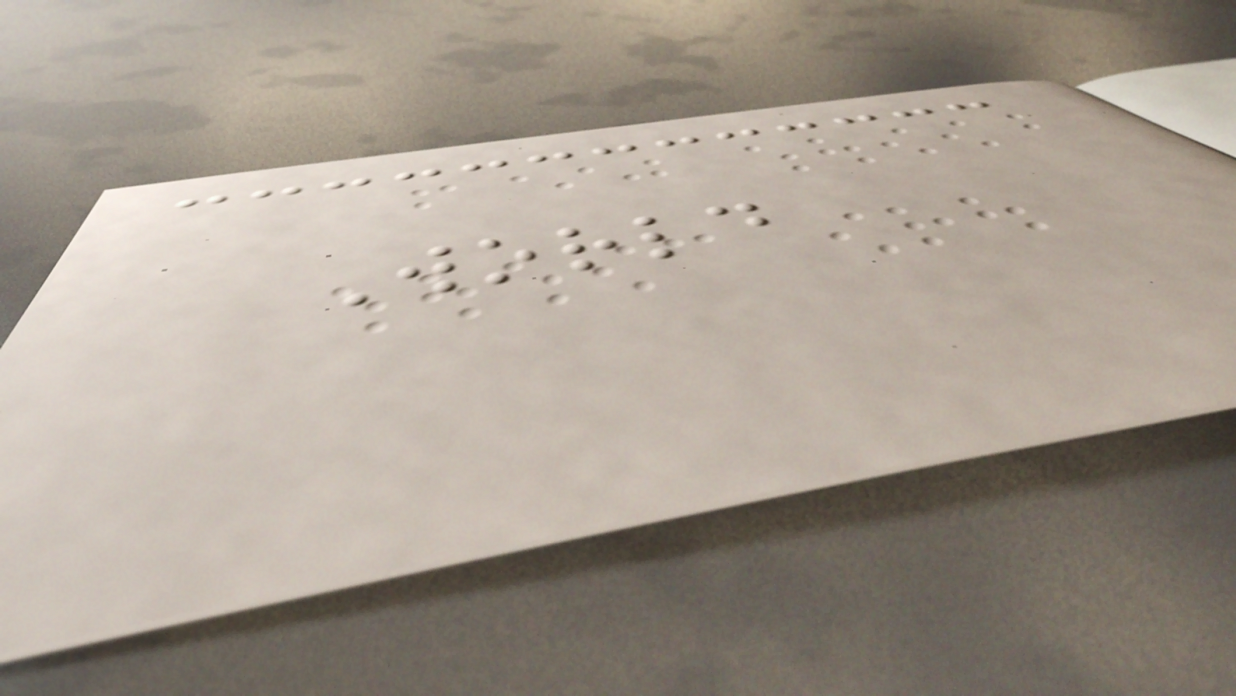World
